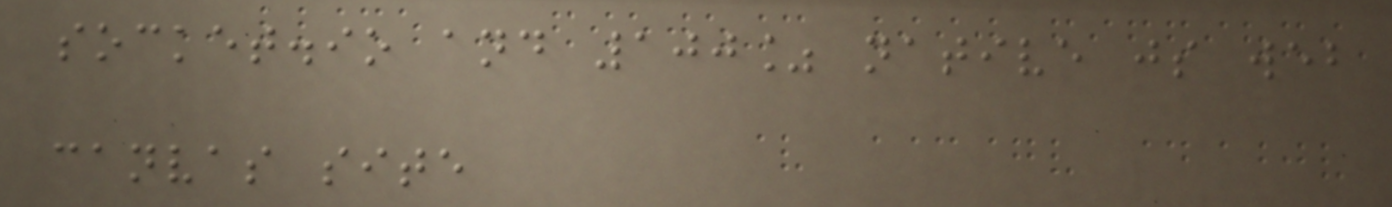socket.io and 100% native js web
canvas site
